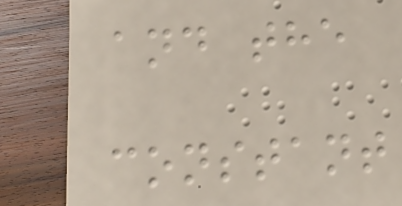and the
constant
